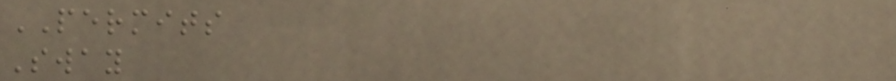PERMITS
Sway
